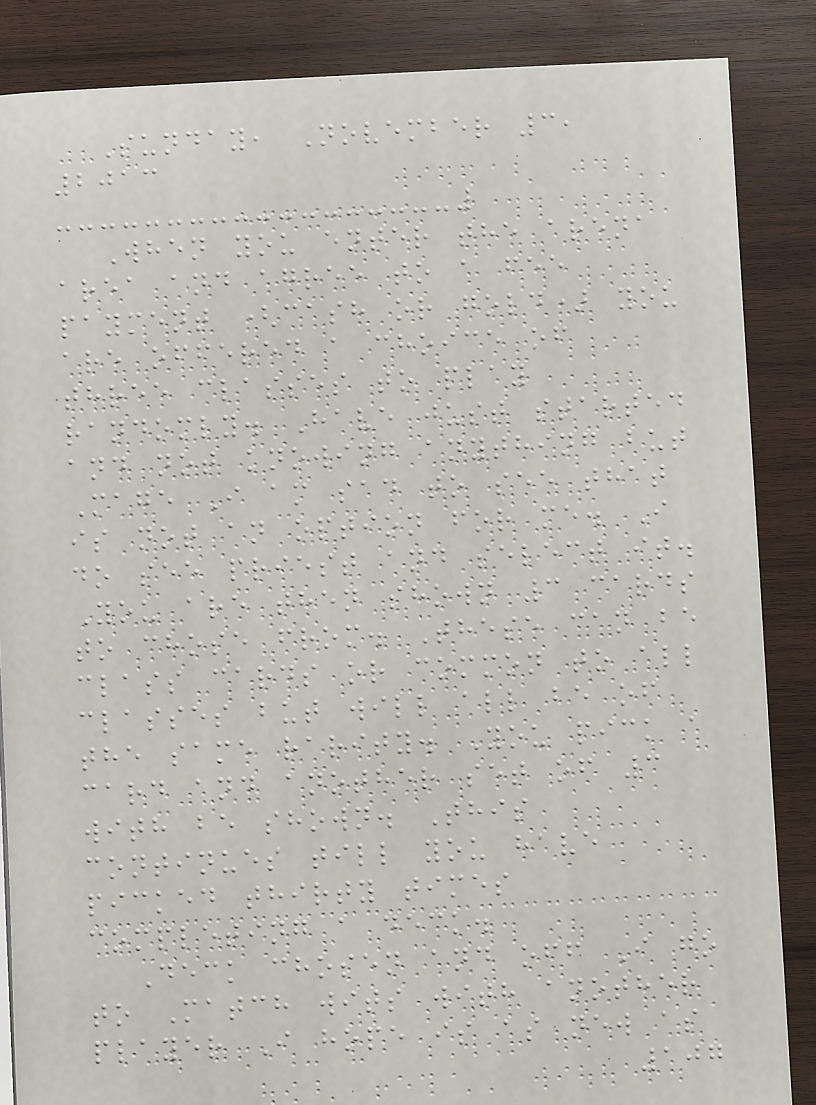Sunday, November 3,
2013
When you enter the arena
area and agree to a fee
payment (cash or gold) you
are offered a choice of
three classes to play
randomly. Have just started
and not knowing anything but
Mage I am sad to see that
is not an option for me. I
do see priest and select it.
You are then shown 3 cards
to chose from. These can be
class cards or common to all
classes but will all be of
the same rarity. You pick a
card and another set of 3
with be shown. This
continues till you have
picked thirty times
completing a deck.
Deck chosen and off I go
to Match wits with another
player I hope is as new as
107
